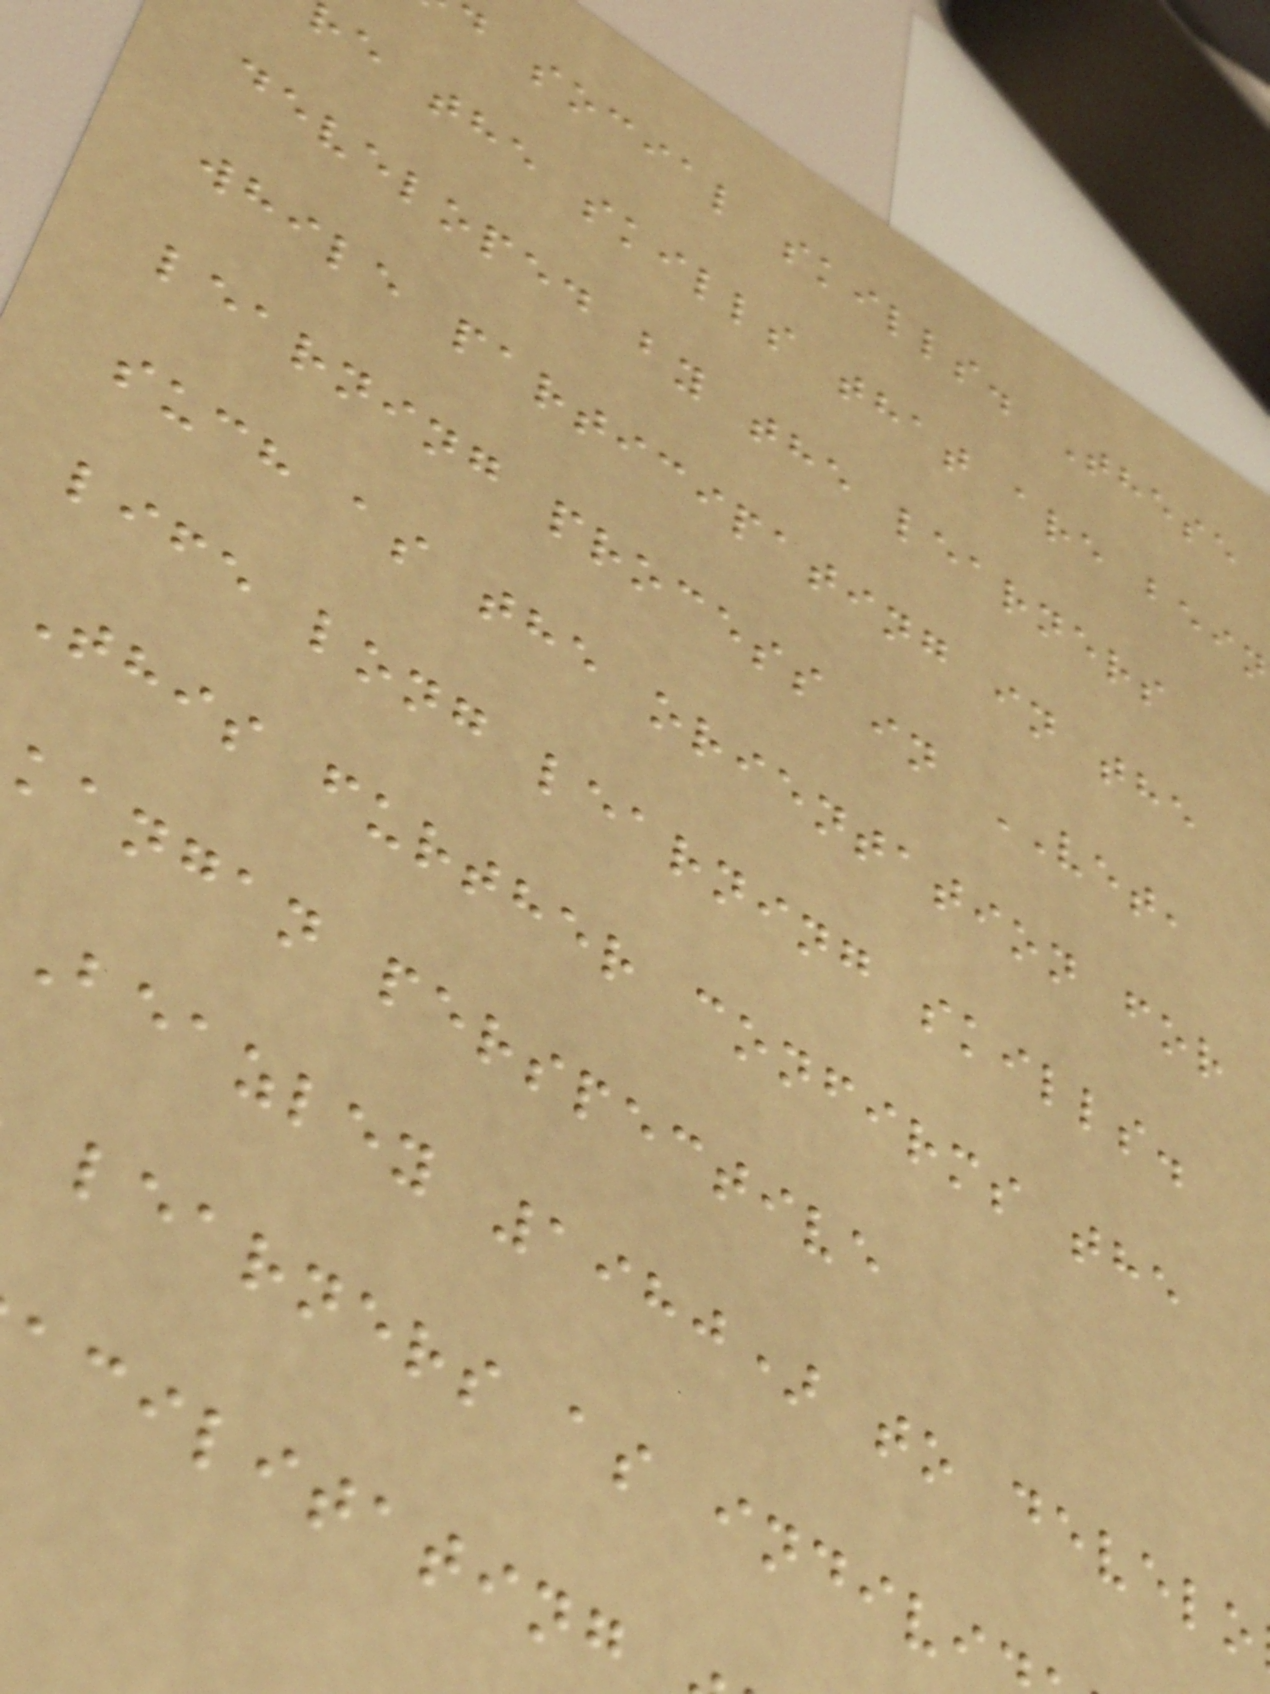d social skills. These
e the skills that are bein
developed by the learners
while participating in the
learning process in VET,
such as the orientation for
life long learning skills.
This further confirms the
kangan perspective
Beazley 1980) to develo
learners as indivi
acilitating
